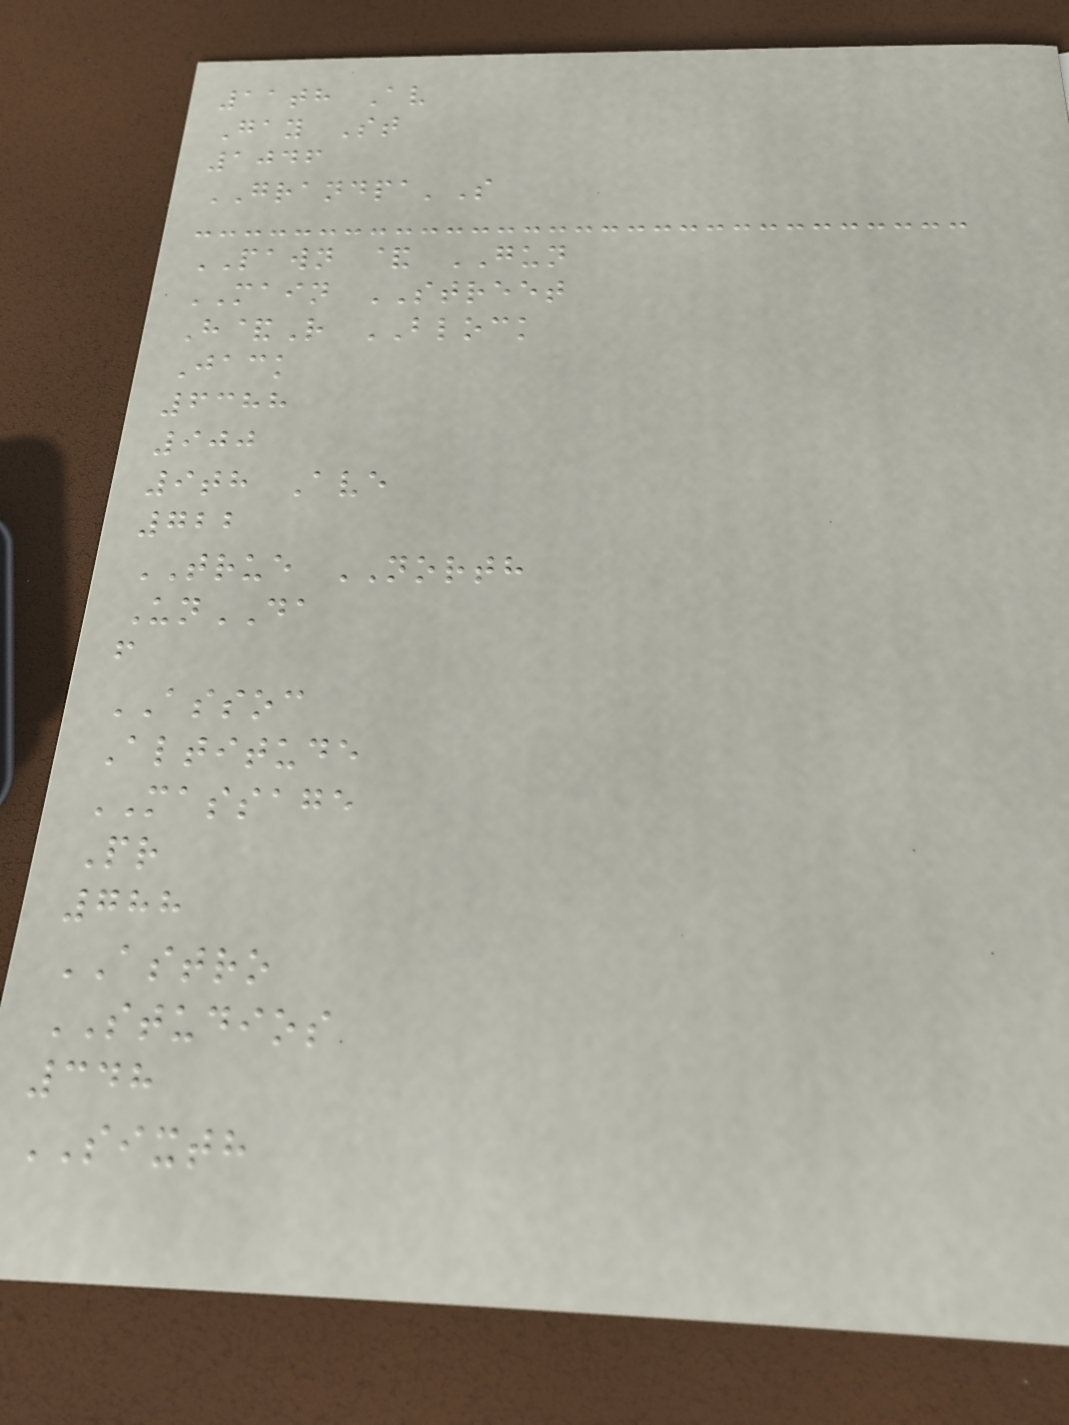11th Av
Gay St
1046
GRANDPA'S
PAWN & GUN
MAIN STREET
H&R BLOCK
Jack
6388
900
9th Ave
722
TRUE NORTH
UnDA
f
ASSOC
Altitude
MASSAGE
Pr
788
ASTRO
STUDIOS
348
SIXTH
